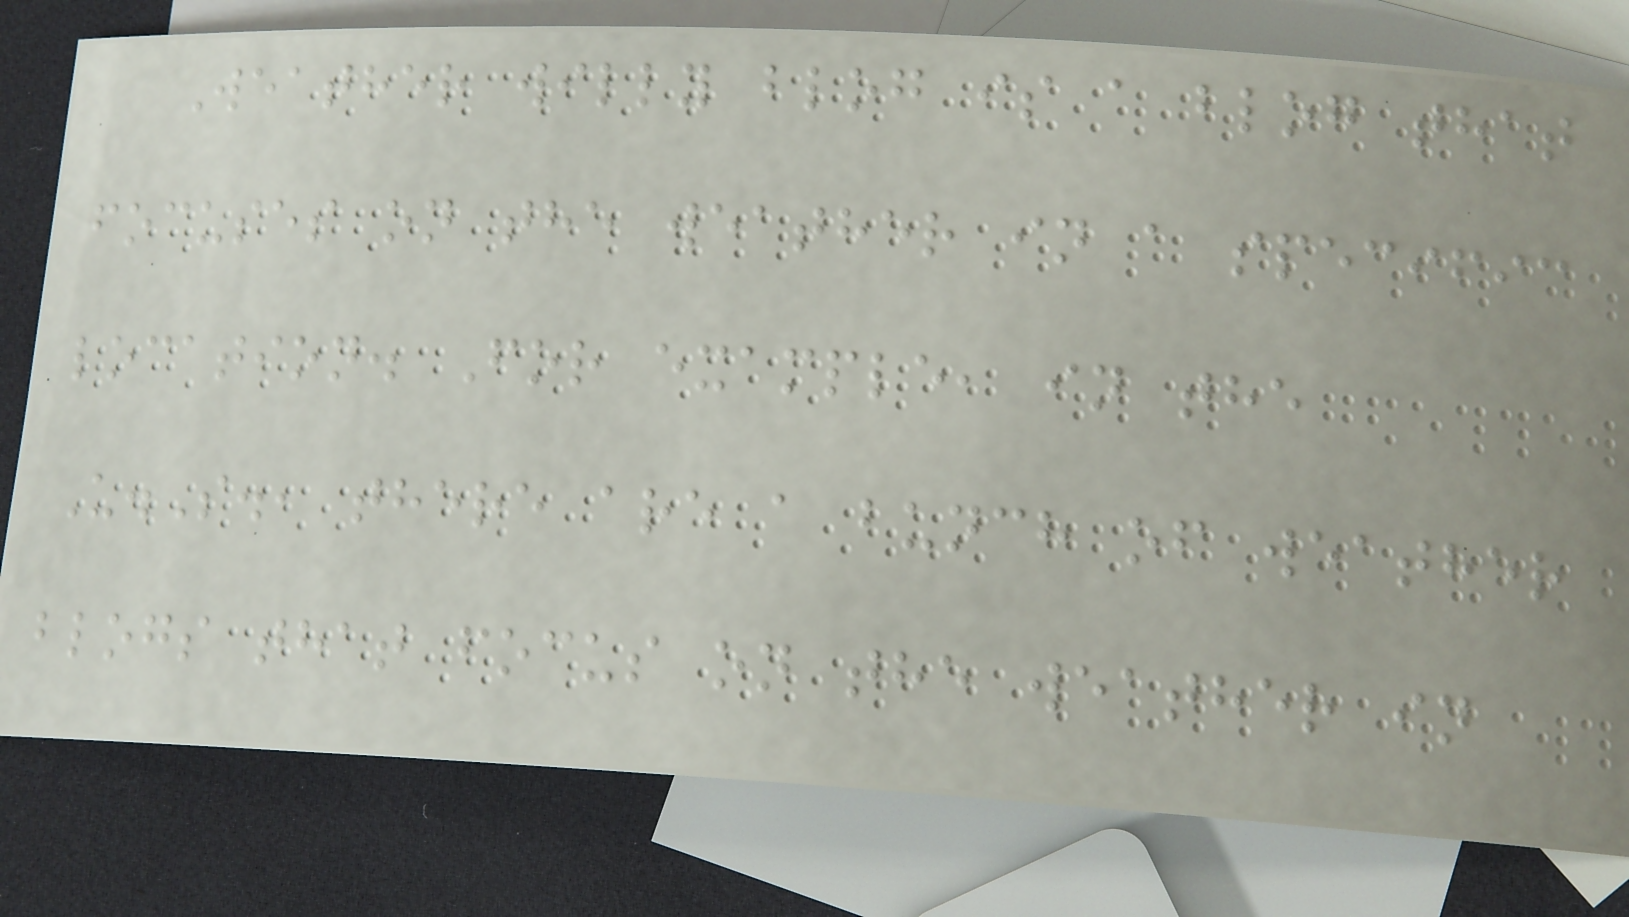Weather willy blog is a blog that
focuses on the weather in a specific
location. For example, in the
U.S., there are a bunch of weather
blogs that focus on the weather in
